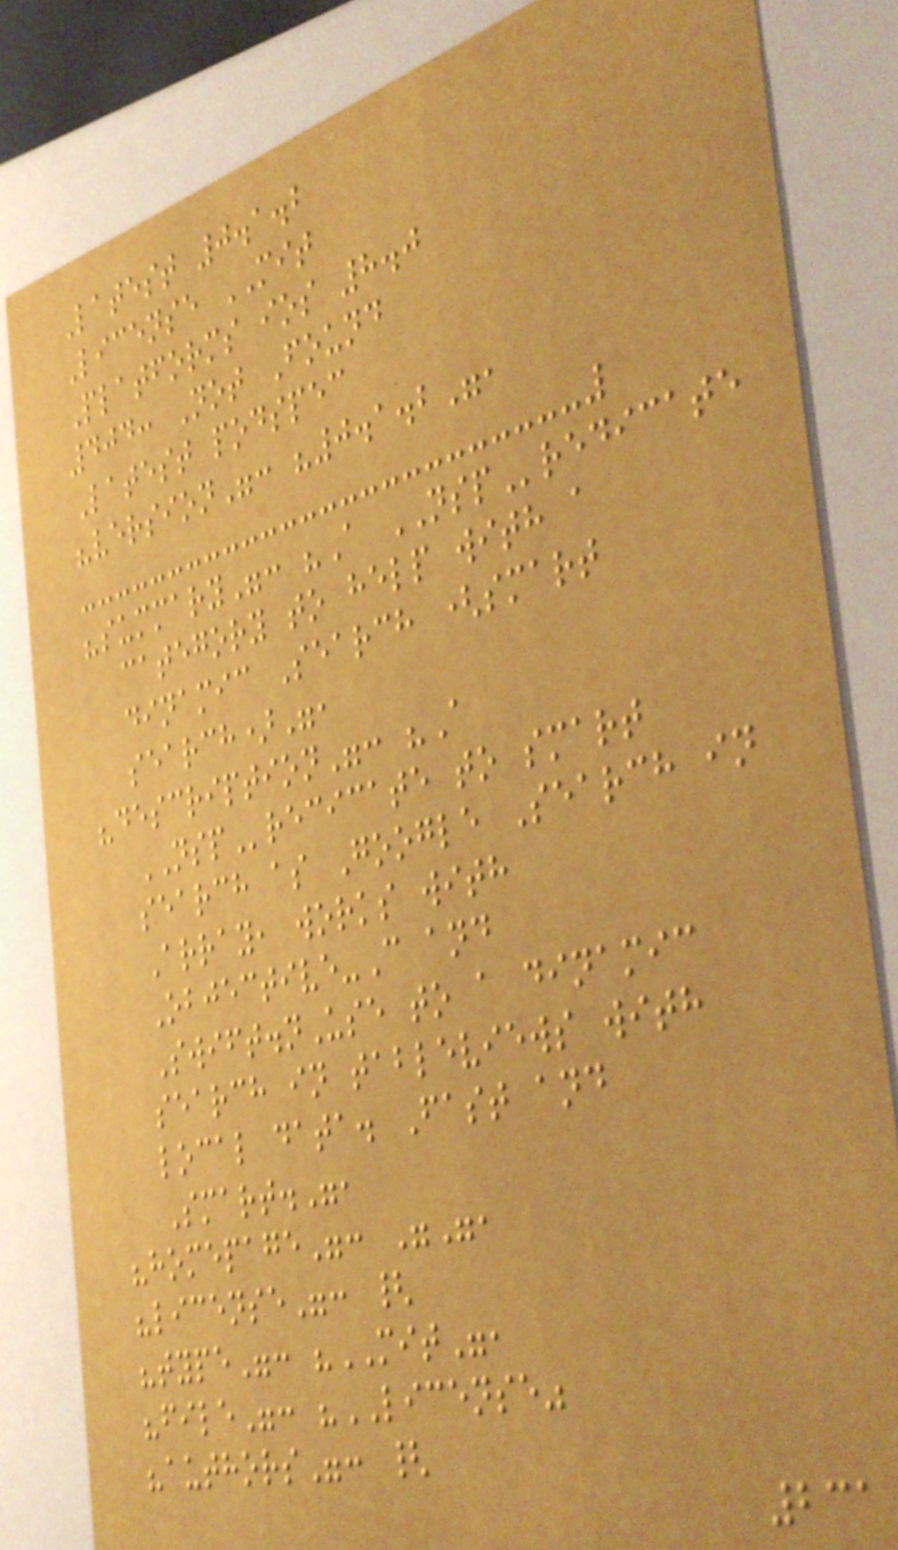Latest 0.1.2
License MIT
Platforms ios 8.0
404: Not Found
Latest podspec
"version": "0.1.2",
"summary": "A NSPredicate
category to help with a
dinamic Search (smart
search)",
"description": "A
NSPrecicate to smart
search as Google Search in
Array, works with
Objective-C and
Swift.nUse to a dinamic
search in tableviews with
local data. Fast and
Smart.",
"homepage": "",
"license": {
"type": "MIT",
"file": "LICENSE"
"authors": {
231
